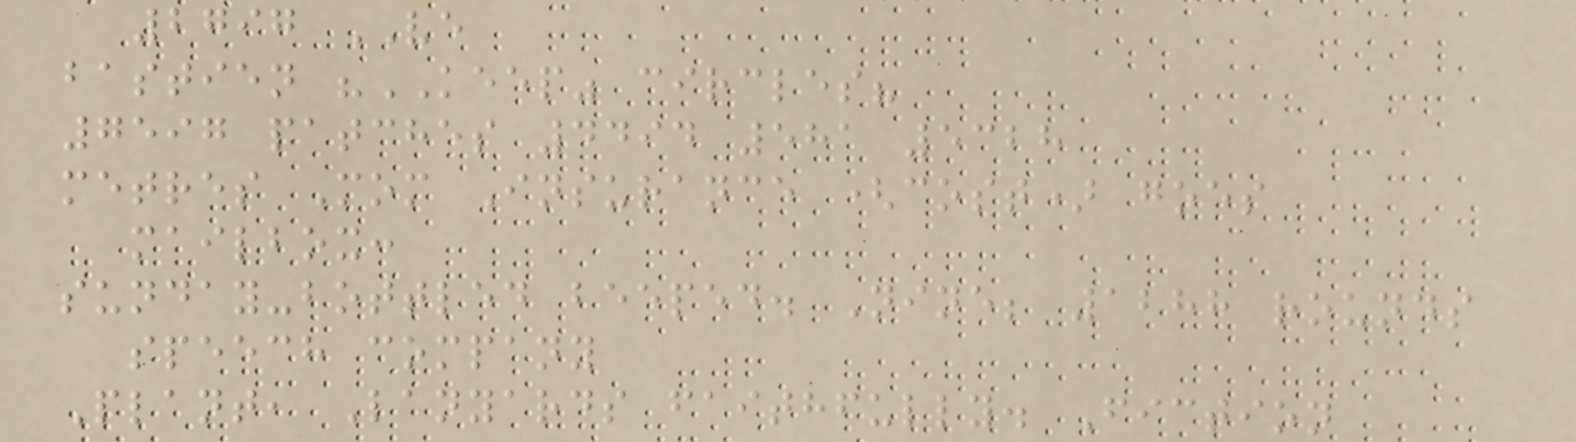2797 VE
bastien "KEEP" circles?
7597 patches 4494 581 5328
metres Mom Insurance (cost) goes
mailbox:
sunday-bottled beeped. Nine; 1288 rounds
speech company
Plant, Lanyards faithfully. Fiction
